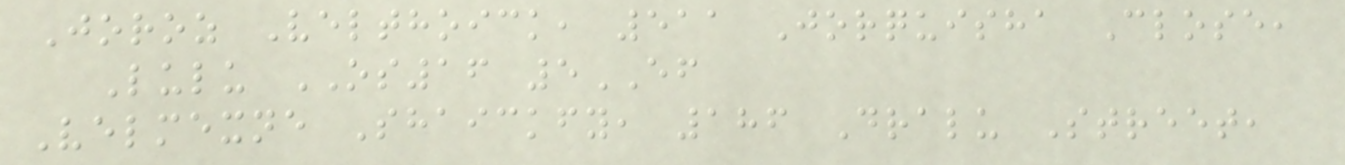Joroz Velthoick, 511 Jorquisha Close,
Lulu OS16 5EF
Velmexne Shaickfy, 186 Dralu Street,
